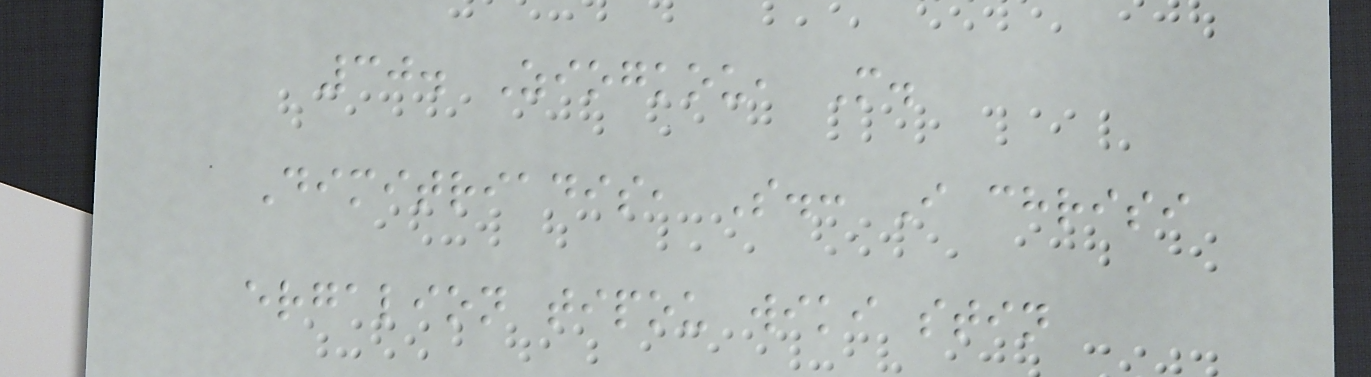30. Ziogkou, M.
Dimitriadis, S.: I chrisi
ergalion tipou wiki stin
